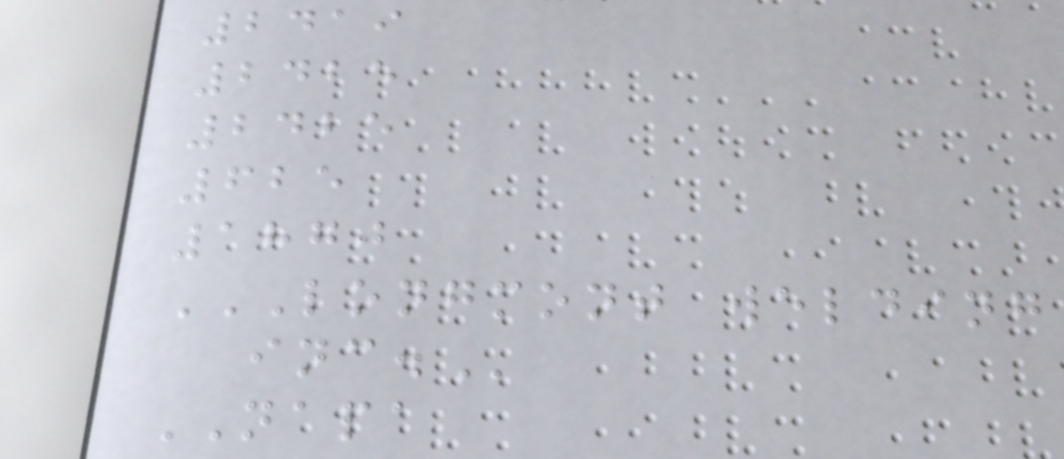2419
2425
2425
625
1870
LONGMONT WELDING
INC.
NAPA
